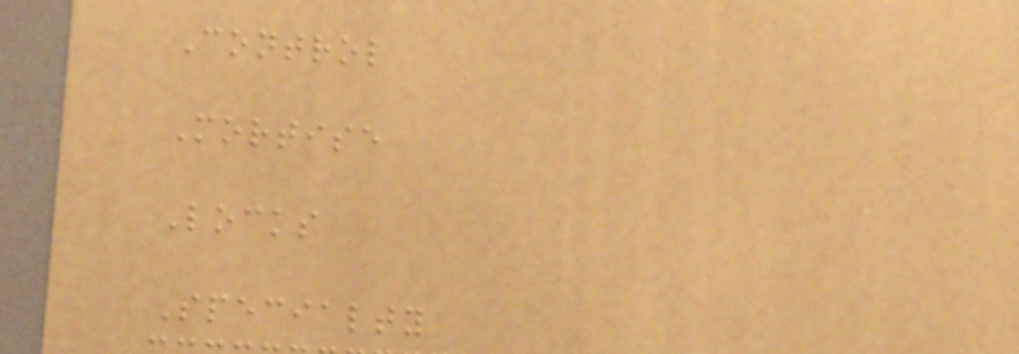Control
Mortise
Locks
Specialty
